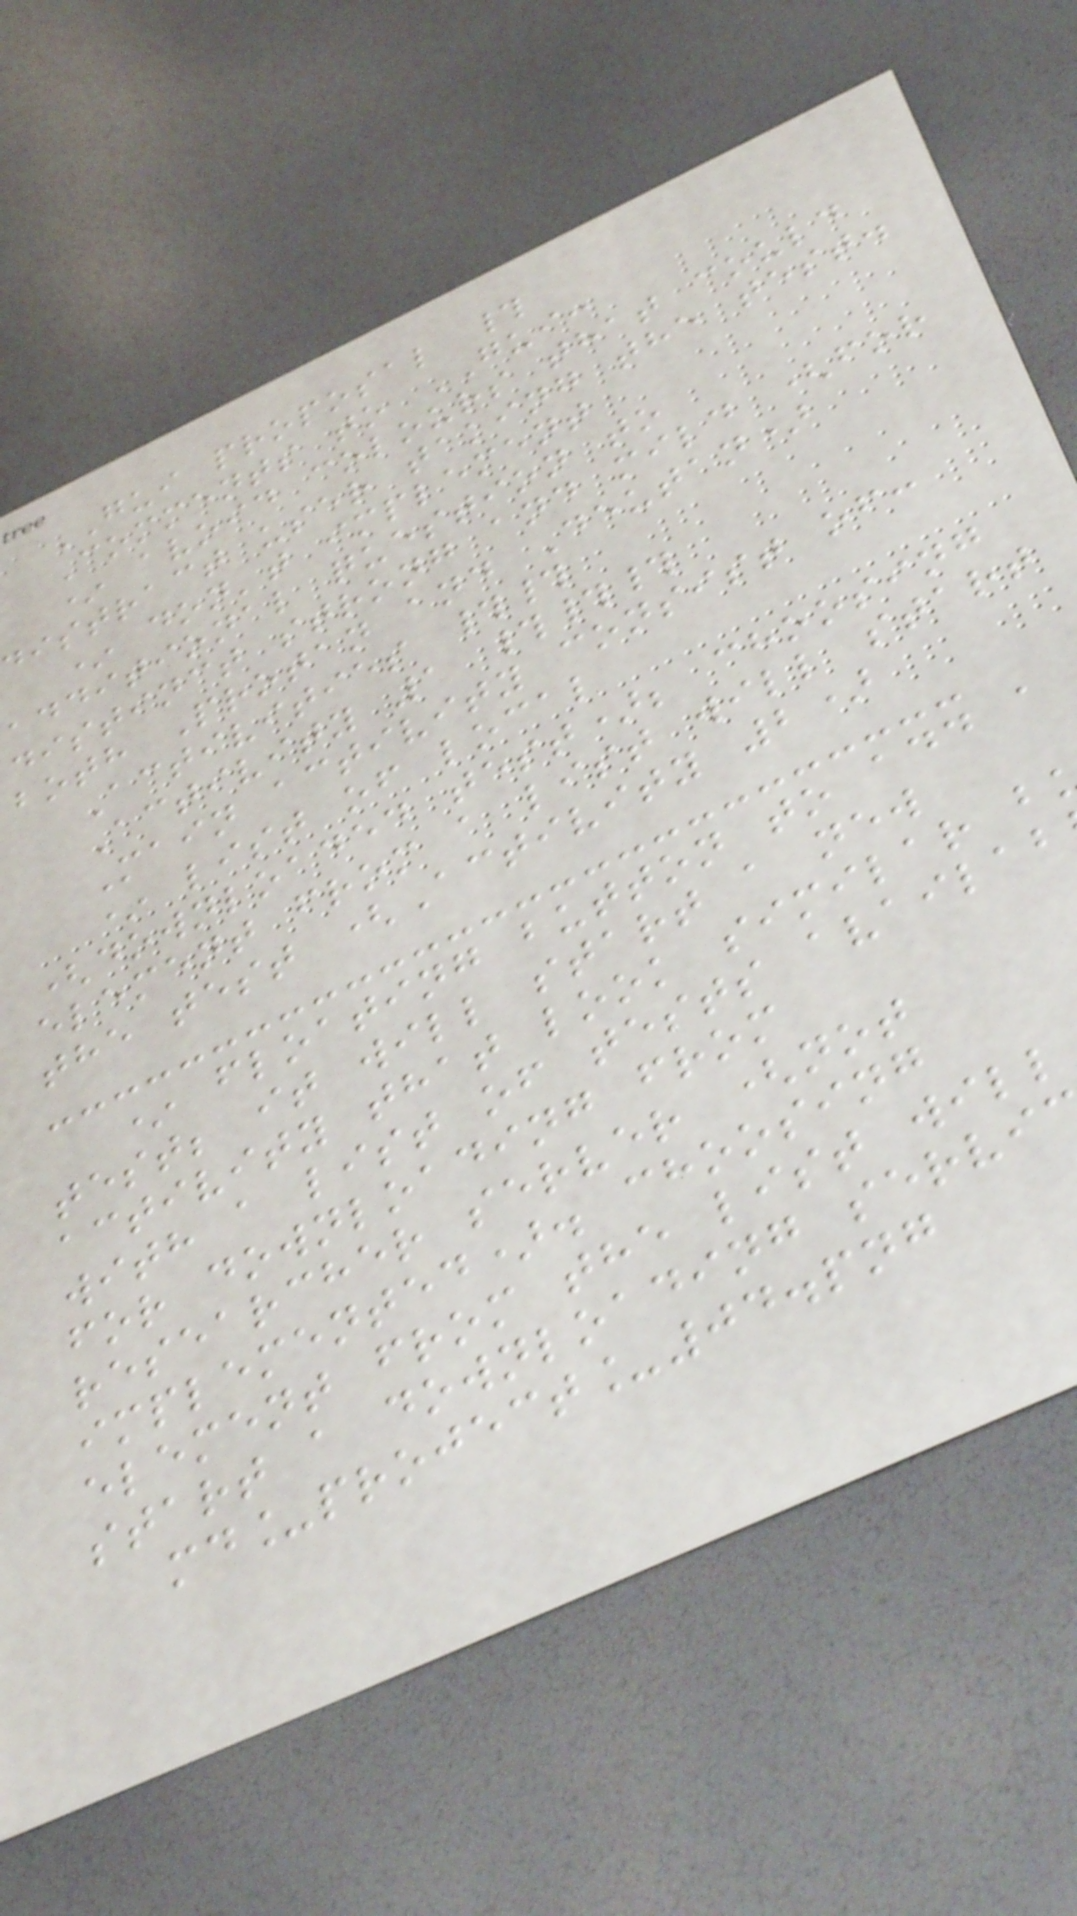GUI proposal #
Comments to GUI:
* avoid colours that could
distract user taking the test.
* don't implement
additional question to
distinct strong and mild (for
both Protan and Deutan)
Activities ##
Activity 1 ###
Main activity consist of:
* list of local
(downloaded test); choosing
element from a list will start
the test (Activity 2)
* floating button to add a
test; it will start a new
activity that look similar b
with a list of tests availab
for downloading from
researcher server (not
implemented). choosing
element from the list will
start a downloading servi
md_project_04.png
